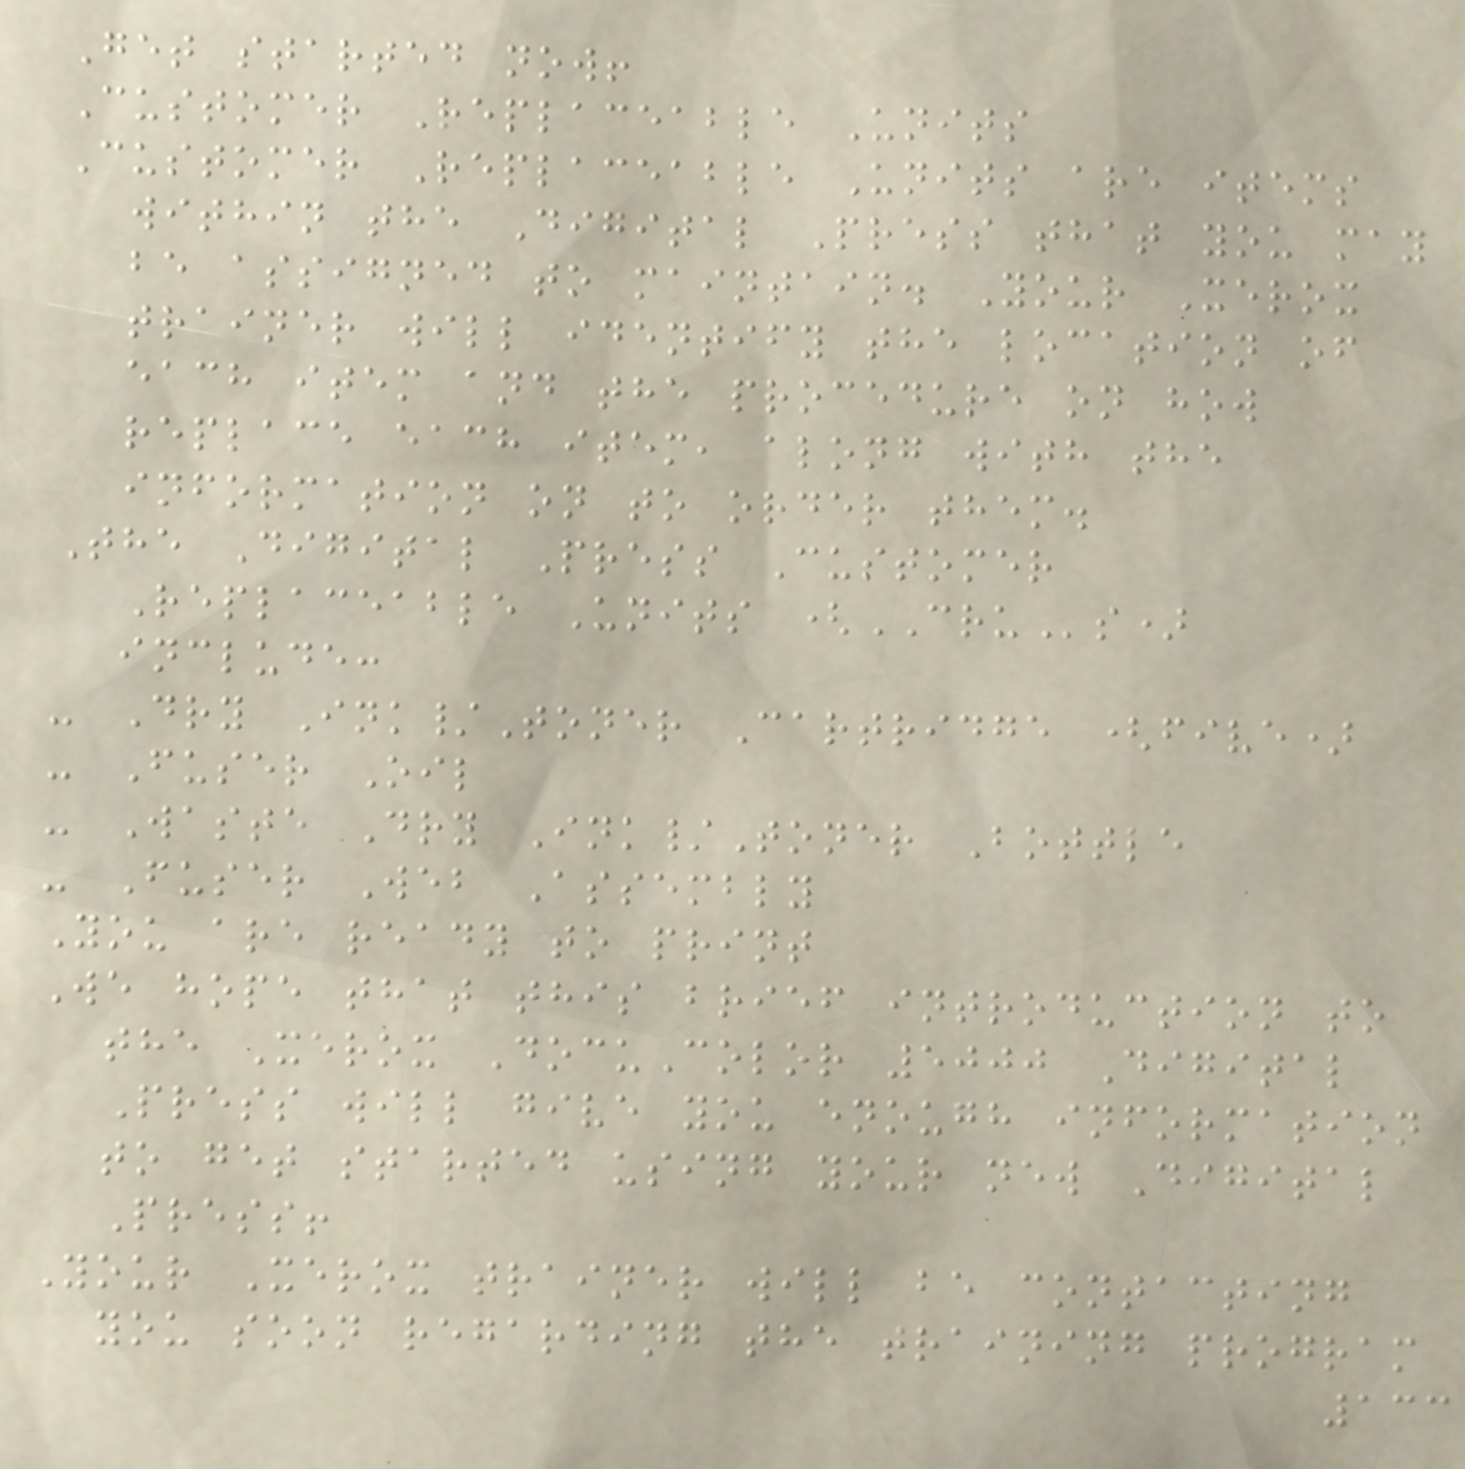Get started now!
Customer Replaceable Units
Customer Replaceable Units are items
within the Digital Press that you may
be assigned to maintain. Your Xerox
trainer will identify the location of
each item and the procedure on how
replace each item, along with the
information on to order them.
The Digital Press Customer
Replaceable Units (CRUs)
include:
- Dry Ink/Toner Cartridge (five)
- Fuser Oil
- Waste Dry Ink/Toner Bottle
- Fuser Web Assembly
You are ready to print
We hope that this brief introduction to
the Xerox DocuColor 5000 Digital
Press will give you enough information
to get started using your new Digital
Press!
Your Xerox trainer will be contacting
you soon regarding the training program
133
